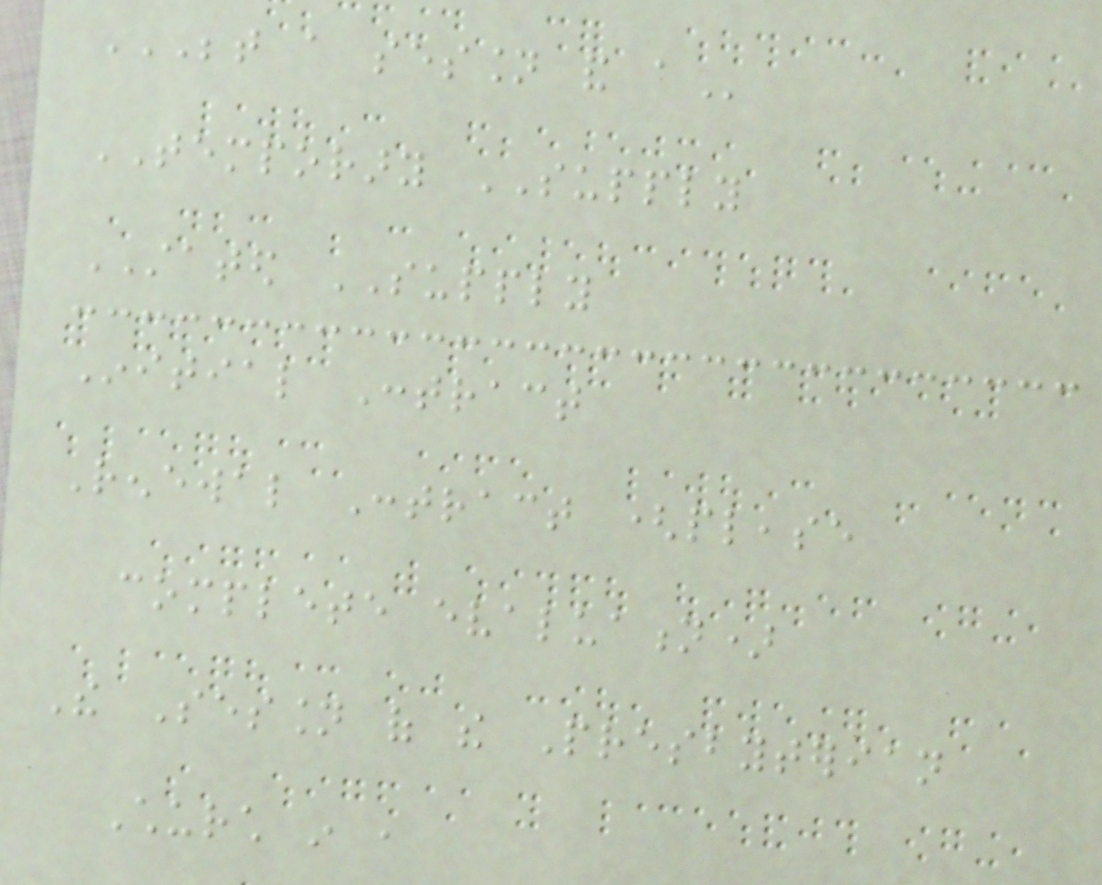BETWEEN A SESSION AND A
TEMPORARY SUPPLY
STATED SUPPLY
Initial Contract
Renewal Contract (please
complete evaluation)
The Session of the Presbyterian
Church in ,
